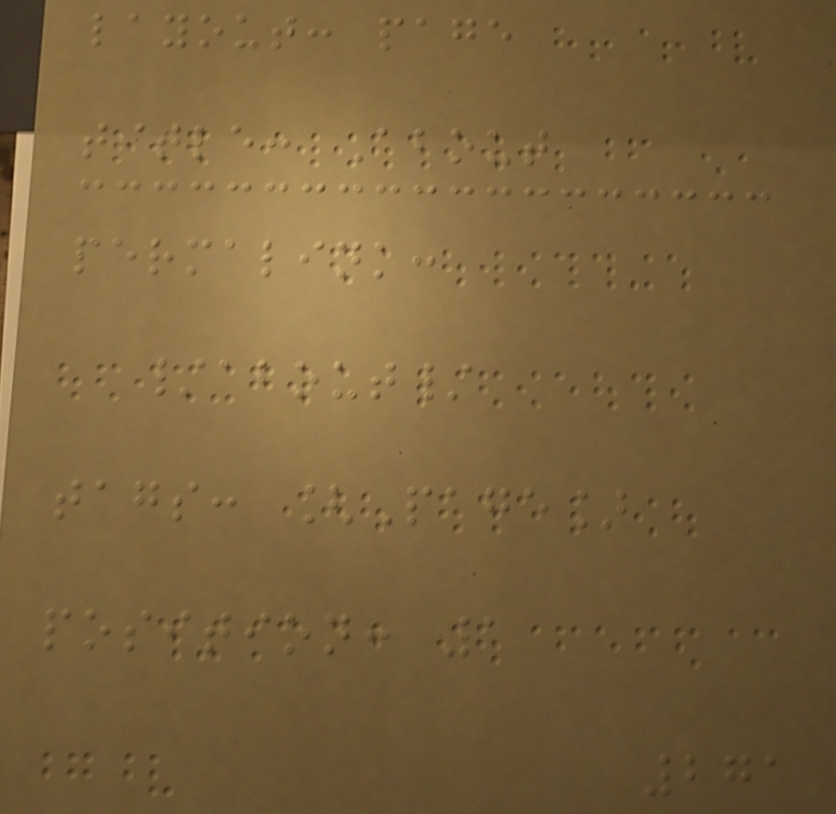layout: page
title: About
permalink:
/about/
tags: [Page]
position: 1
271
